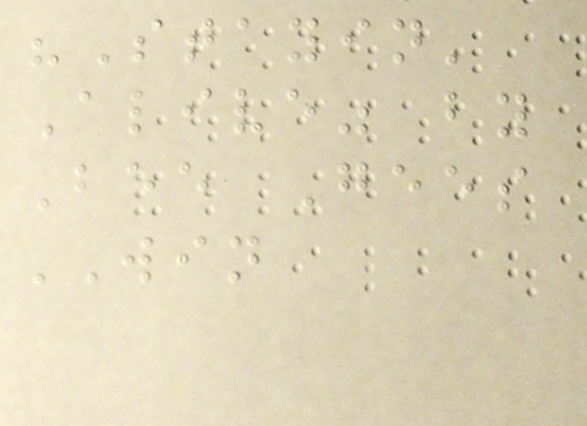"Stayin'
Alive" by
Bee Gees
WIN
